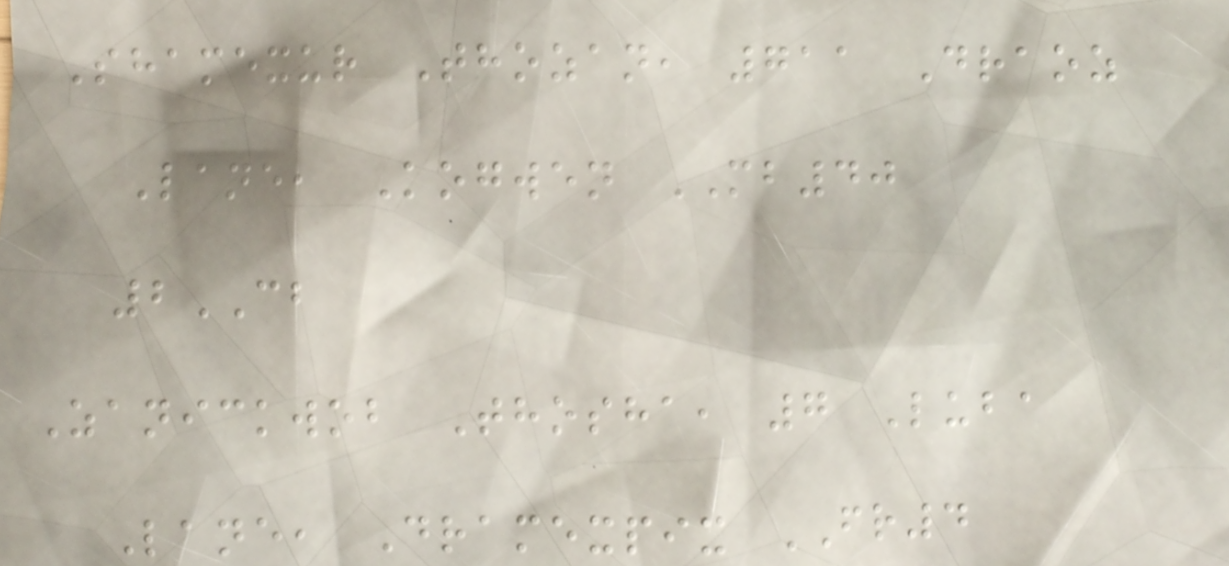Shamexur Thozan, 711 Draoz
Lane, Kogwen MB40
2CB
Zanickwob Thosha, 7 Luba
Lane, Dramexpix FR4
